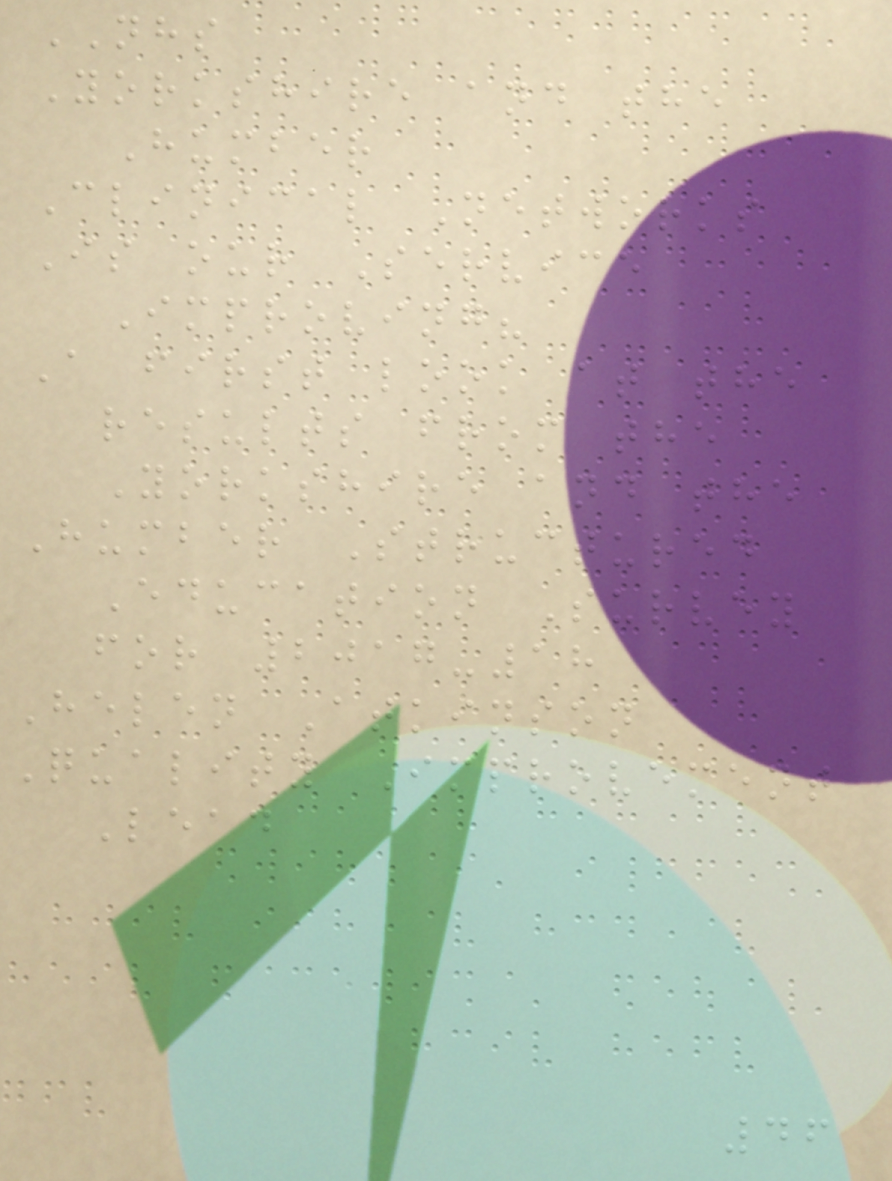NHS
Yorkshire and the
Humber
Clinical Networks
Is our Service
Improving?
A first look at the
results from the
Yorkshire and the
Humber Structured
Education Survey
for 2017-18
Helen Atkinson
Quality Improvement
Lead
46
